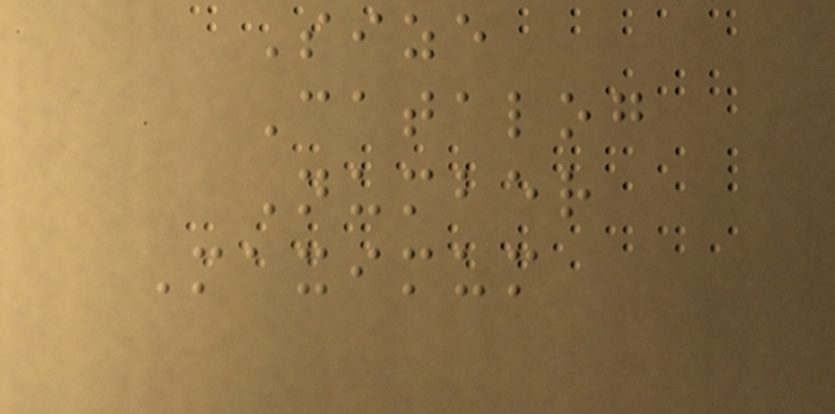Size
Catalog
Number
Maximum
